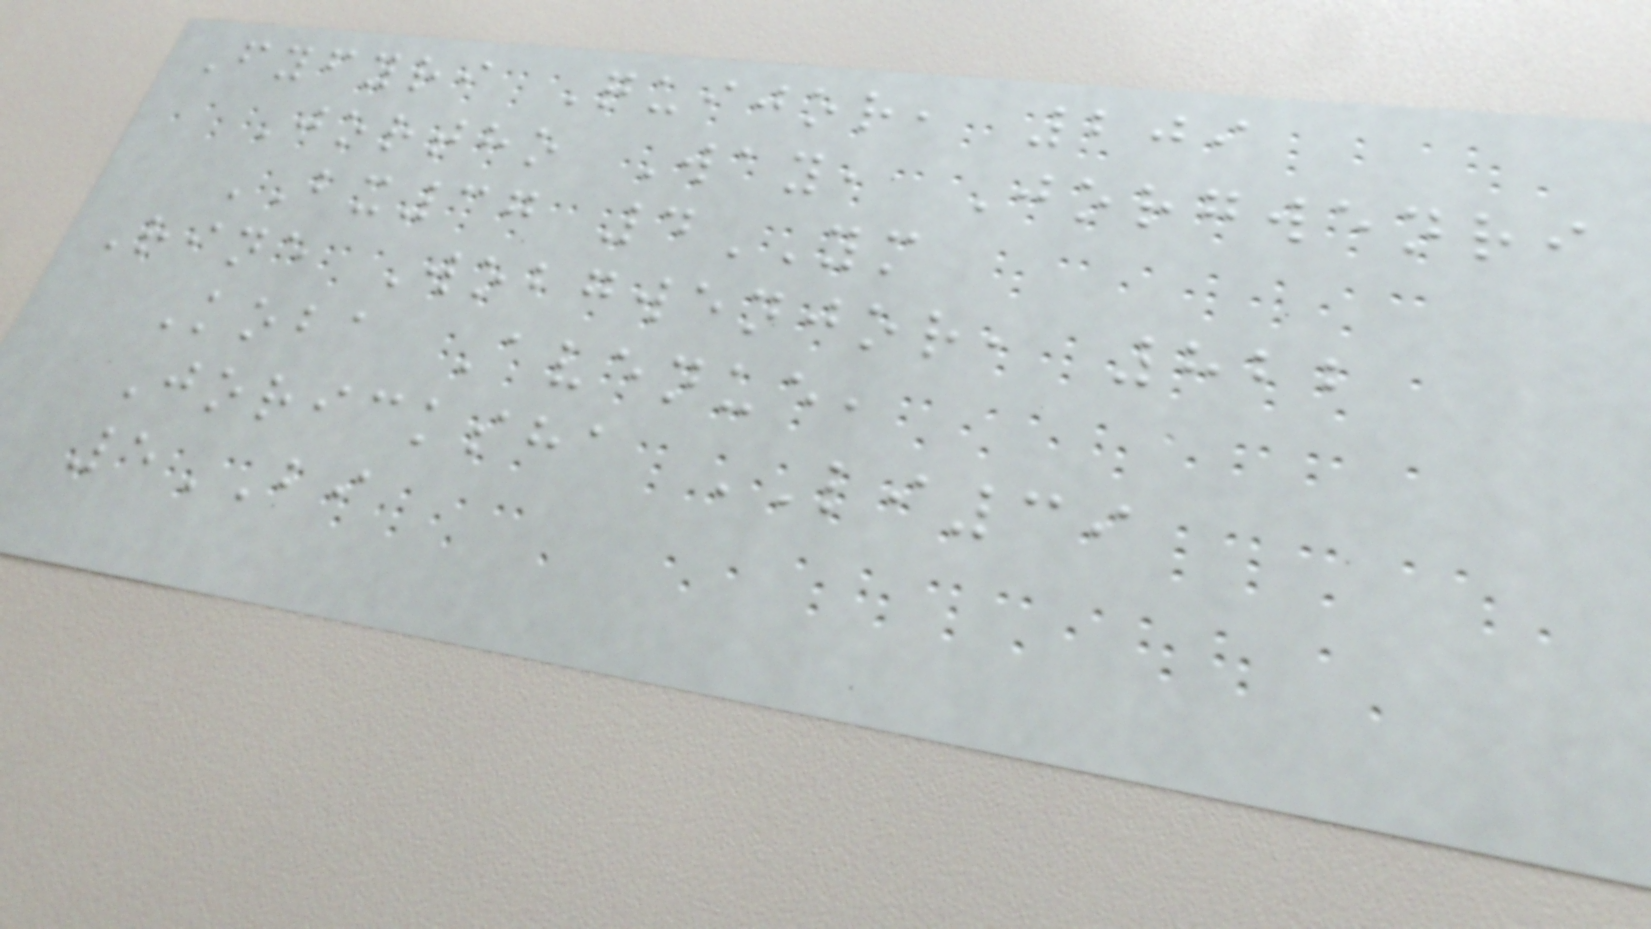Fyfyri Quijor, 209
Jortho Way, Jorgwenri
BX37 4YM
Rine Wobgwenjor, 822
Koba Avenue,
Joricksha LI39
5BI
